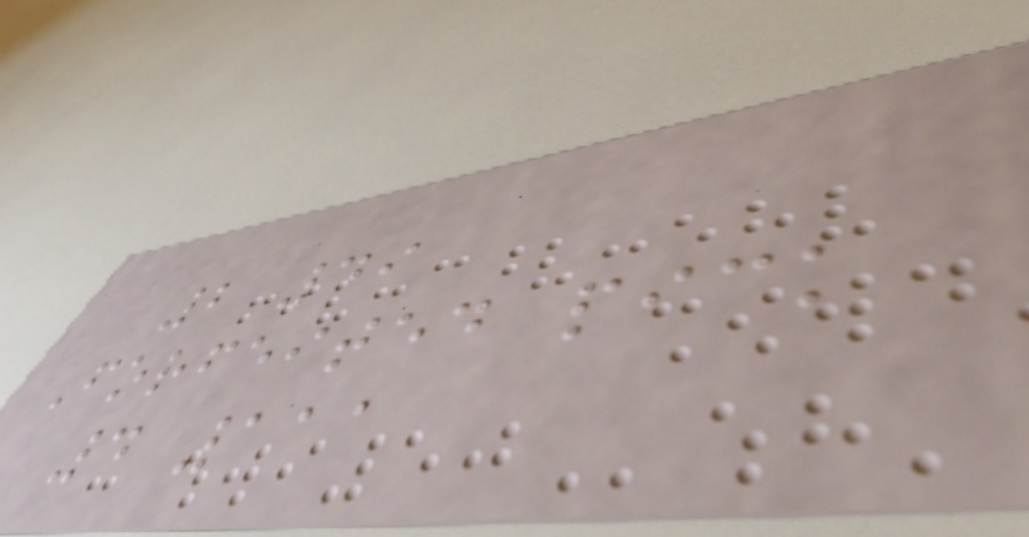2 49
Forfeited pick
4 111
